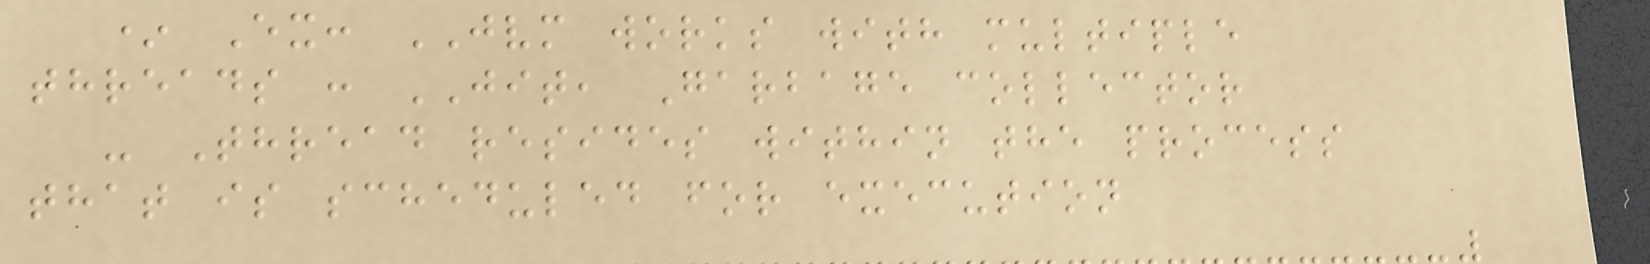* Ex: JVM works with multiple
threads : JIT, Garbage collector
- Thread resides within the process
that is scheduled for execution
